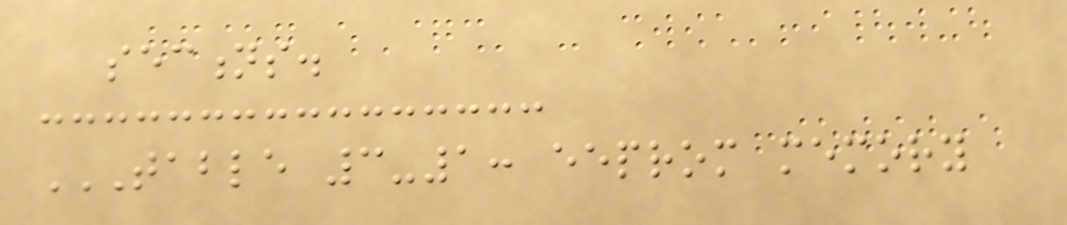sections.
TABLE 3-1: EEPROM MEMORY
